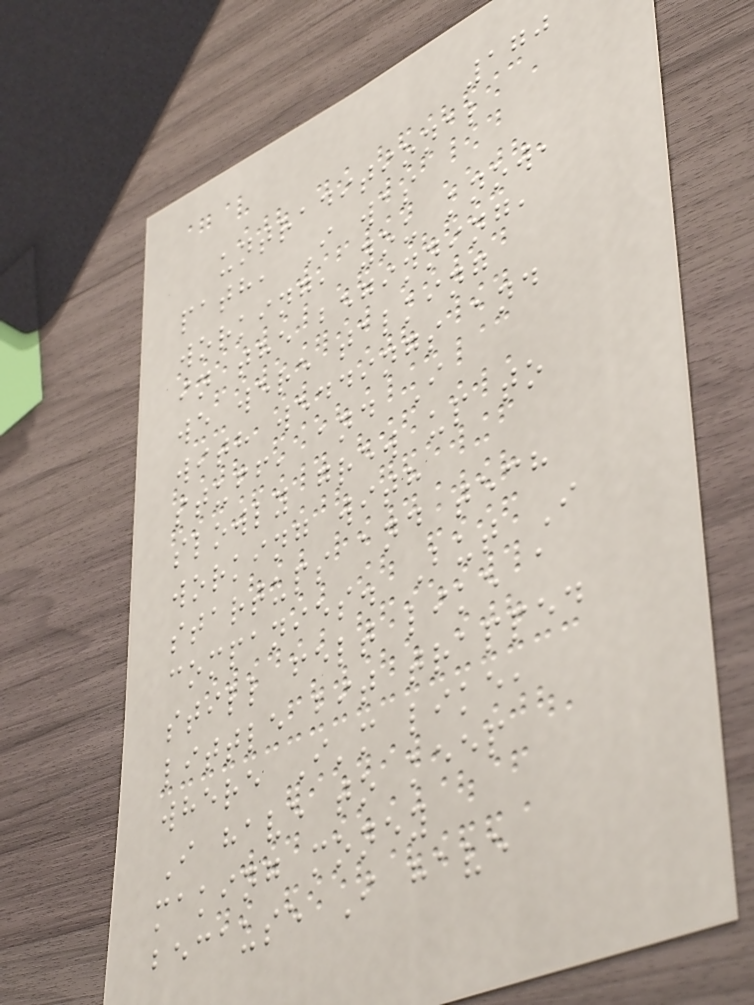170
untraditional
path, I was
working, you know,
in the beginning,
we were talking
with weddings and
stuff, and I
slowly grew up to
working with
startups and tech
companies. But I
still felt like a
little bit trapped
where I'm like,
I have to keep
making money
because I have
